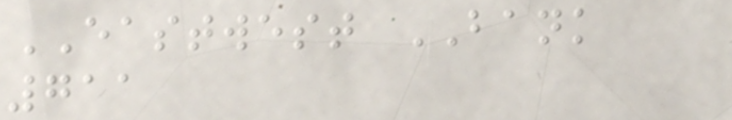EASTWEST BANK
711
